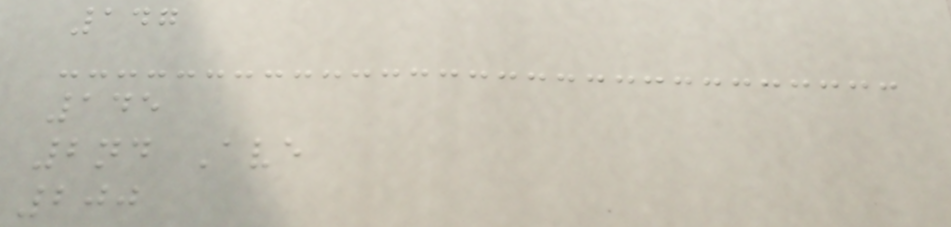147
145
2nd Ave
200
